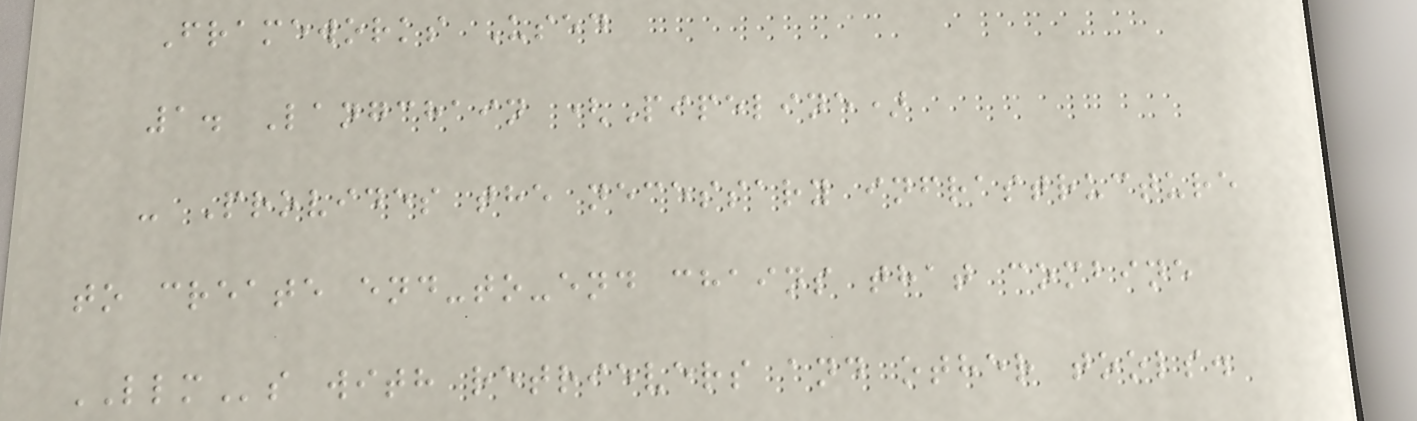Frameworks Used
1. Langchain (Pipeline)
- Provides the necessary infrastructure
to create end-to-end chains that combine
LLMs with retrievers and other tools.
